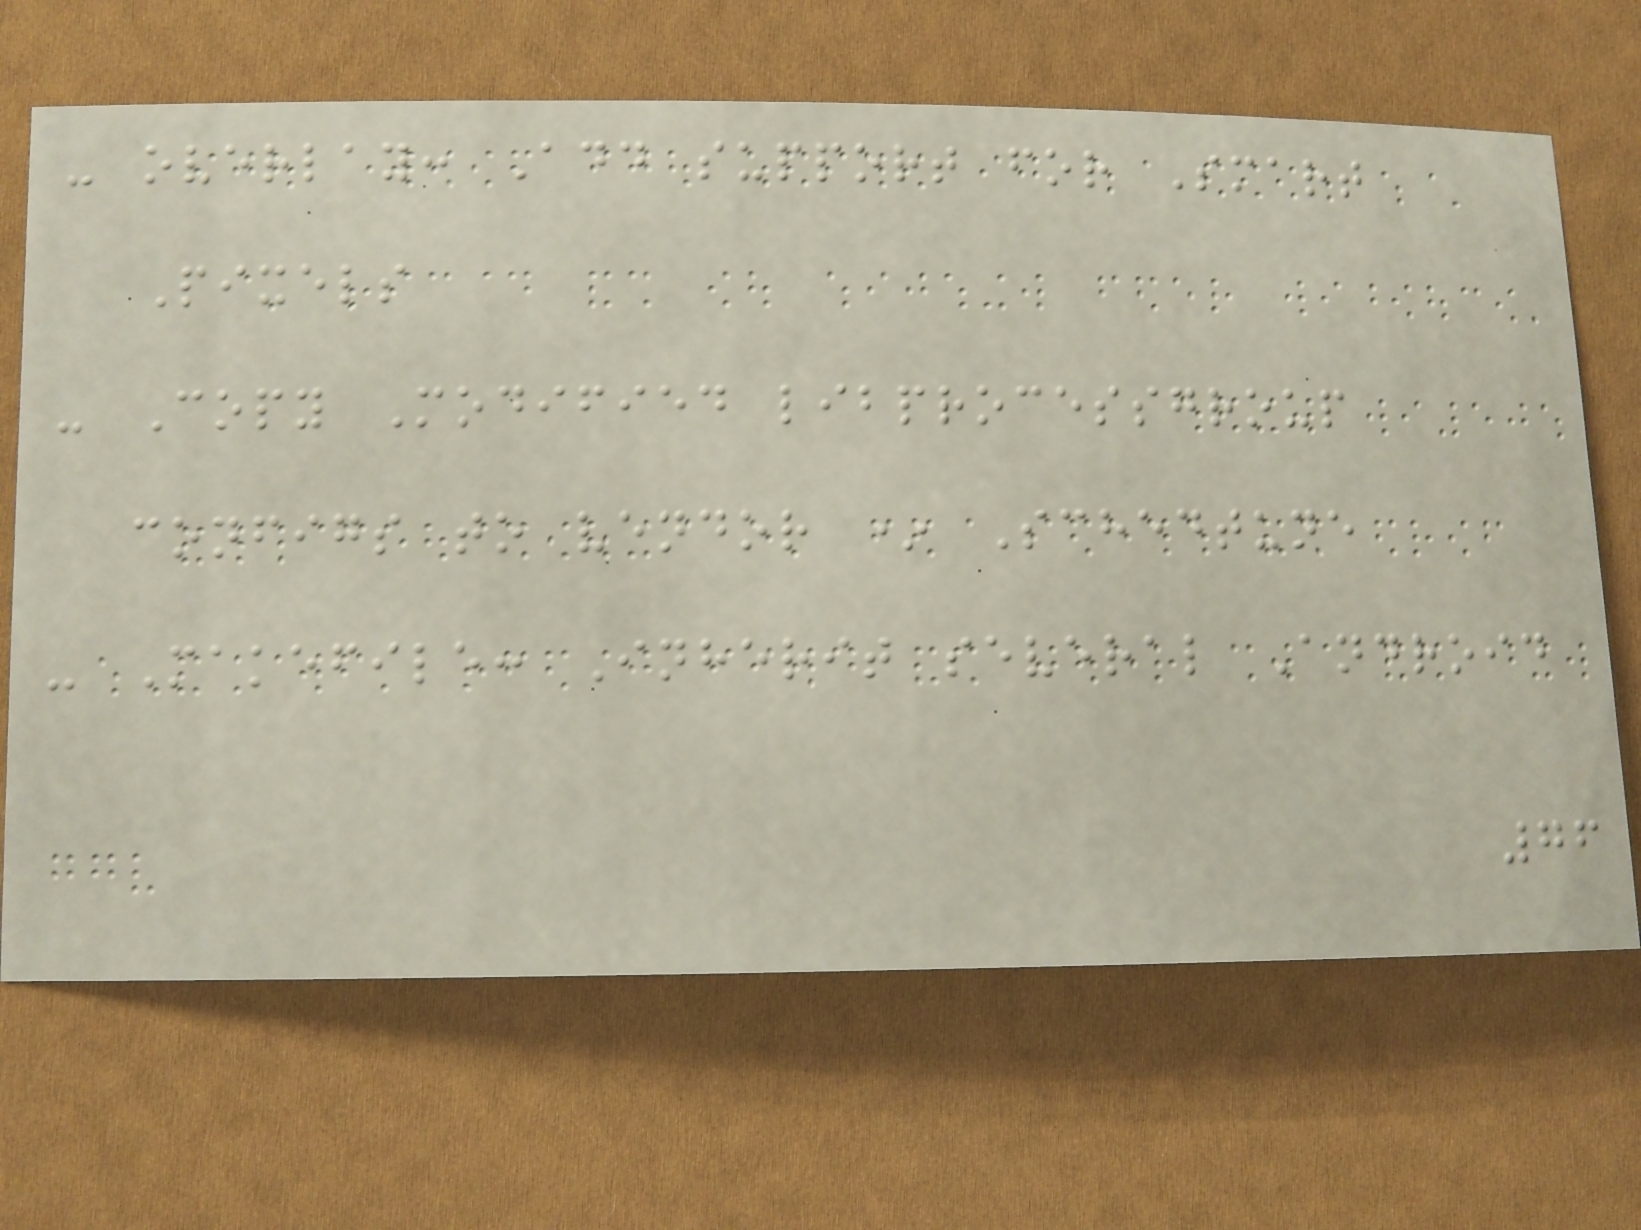- overlay: Add support for Smart
Pixels
- Copy Modified libprocessgroup
configs to vendor * Schedtune
- Makefile: Inherit several Android
76
